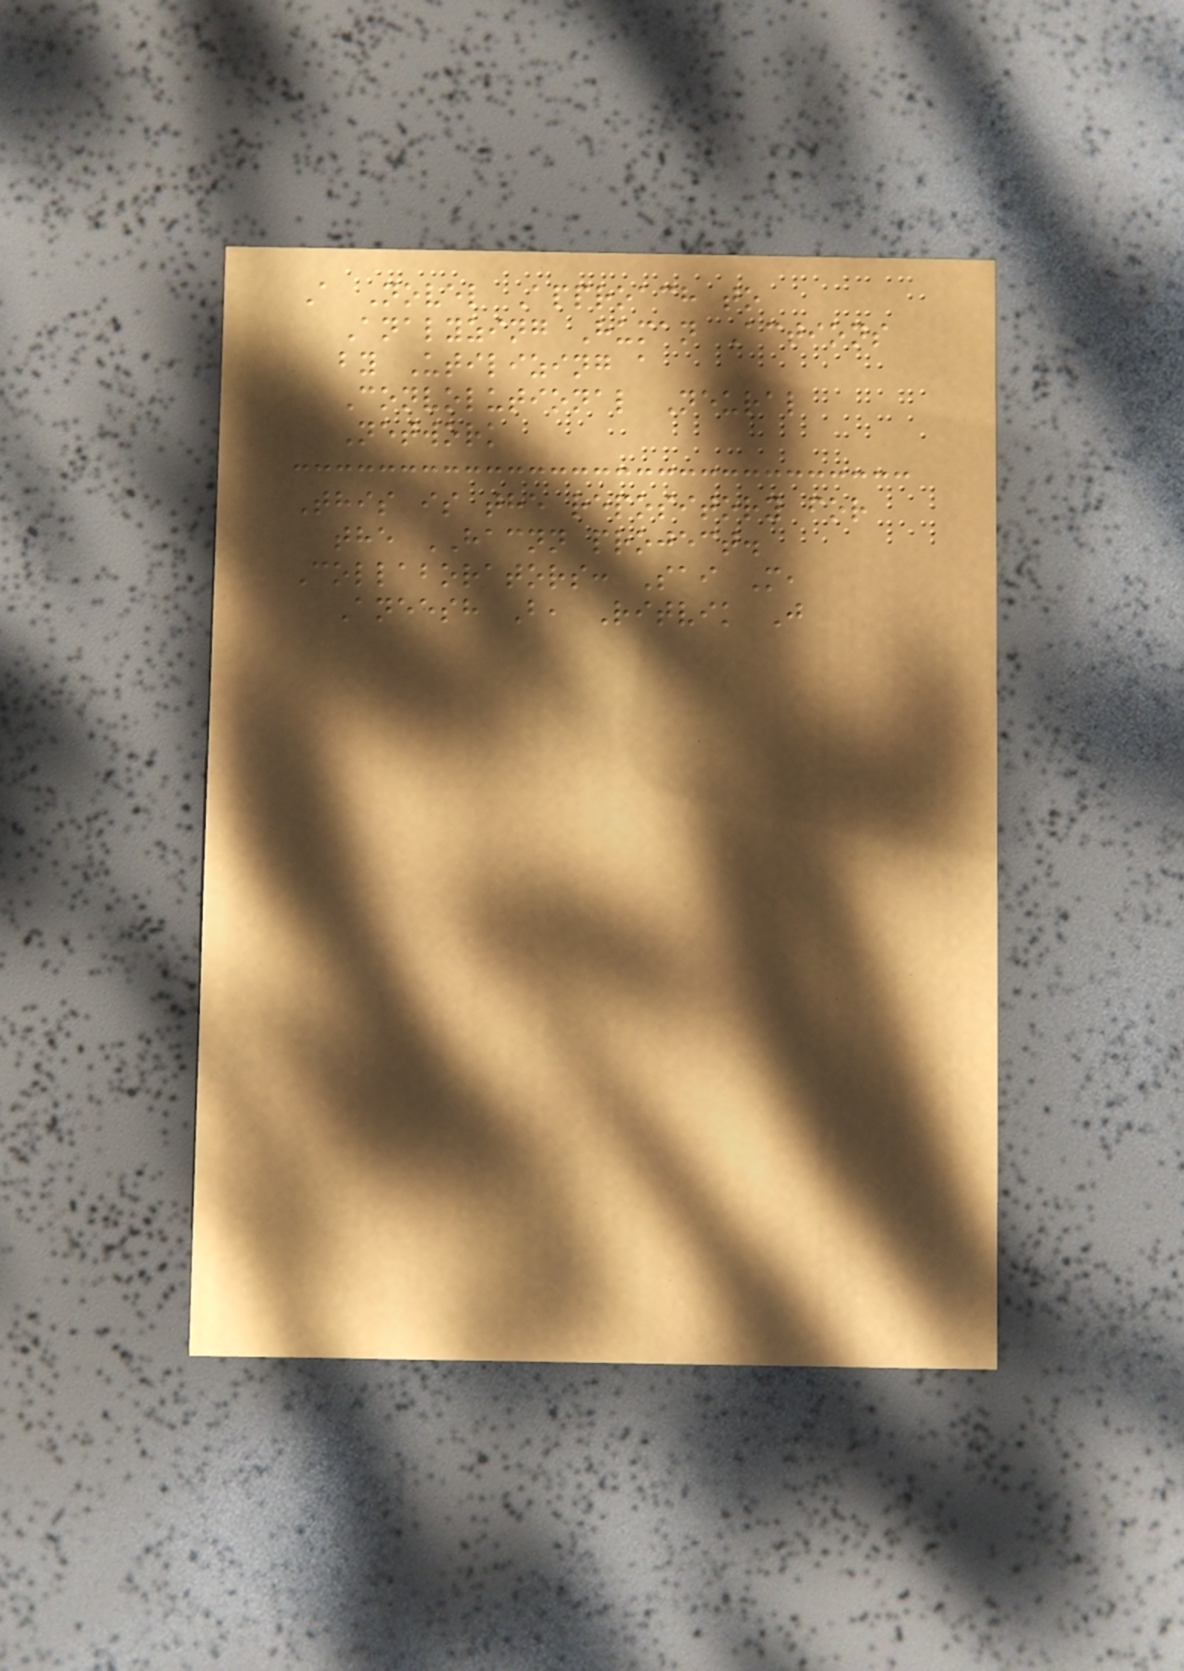A Novel Approach to
Analyzing Human Actions
by Utilizing a
Convolutional Neural
Network
This is the repository for
the HACNN project.
Collaborators: Sai M,
Aneesh B, Ritvik J
